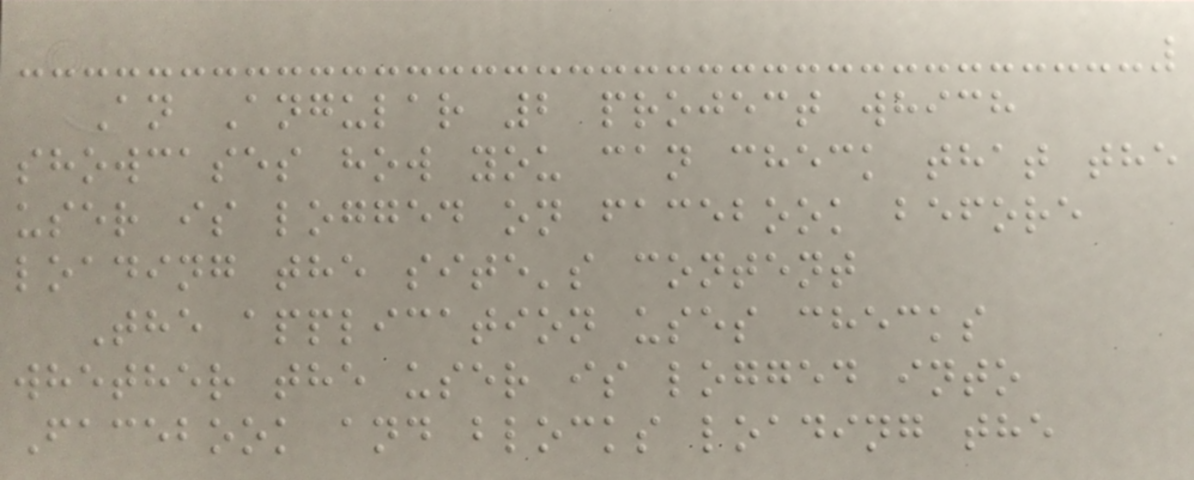An Angular 2 project which
showcases how you can check that the
user is logged on facebook before
loading the site's content
The application uses checks
whether the user is logged into
Facebook and blocks loading the
